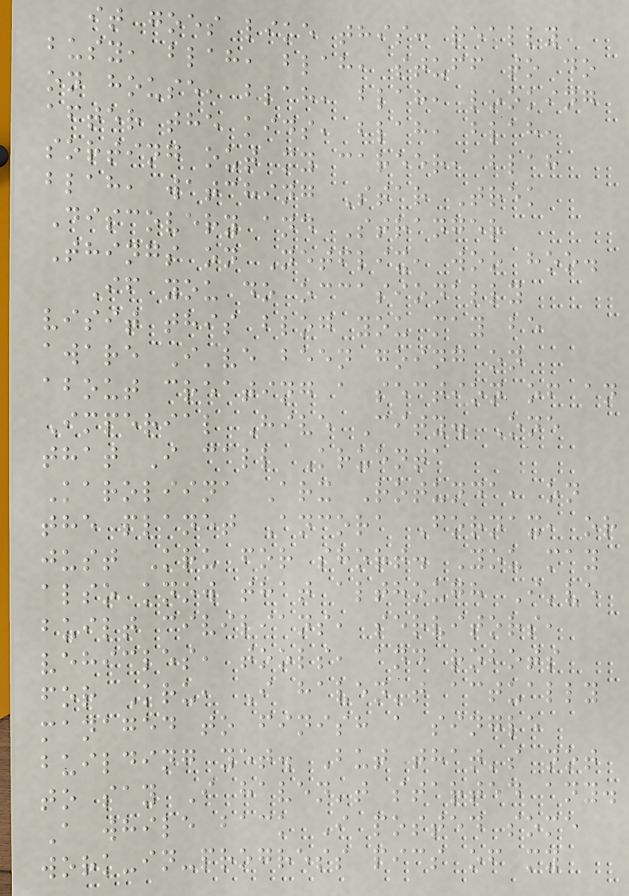it goes like this: really
busy, blah, blah, stuff to do
on house, blah, blah, looking
after the kids, blah, blah,
sorting out my career, blah
blah, watching Star Trek
Discovery and Stranger
Things on Netflix, woo hoo.
If you do occasionally
visit this blog you may be
aware I've been going on
about creating a section of an
Imperial Hive City. One
that I call Kruenta
Karoliina Arx Rotunda, on
the planet Ancora Fornax, or
just Kru for short. You may
also know that although I've
built civilians, servitors,
vehicles, tools, and robots
for Kru, I haven't actually
managed to finish a single
building yet. But that's not
to say I haven't started any.
A while back I posted some
work-in-progress pics of my
